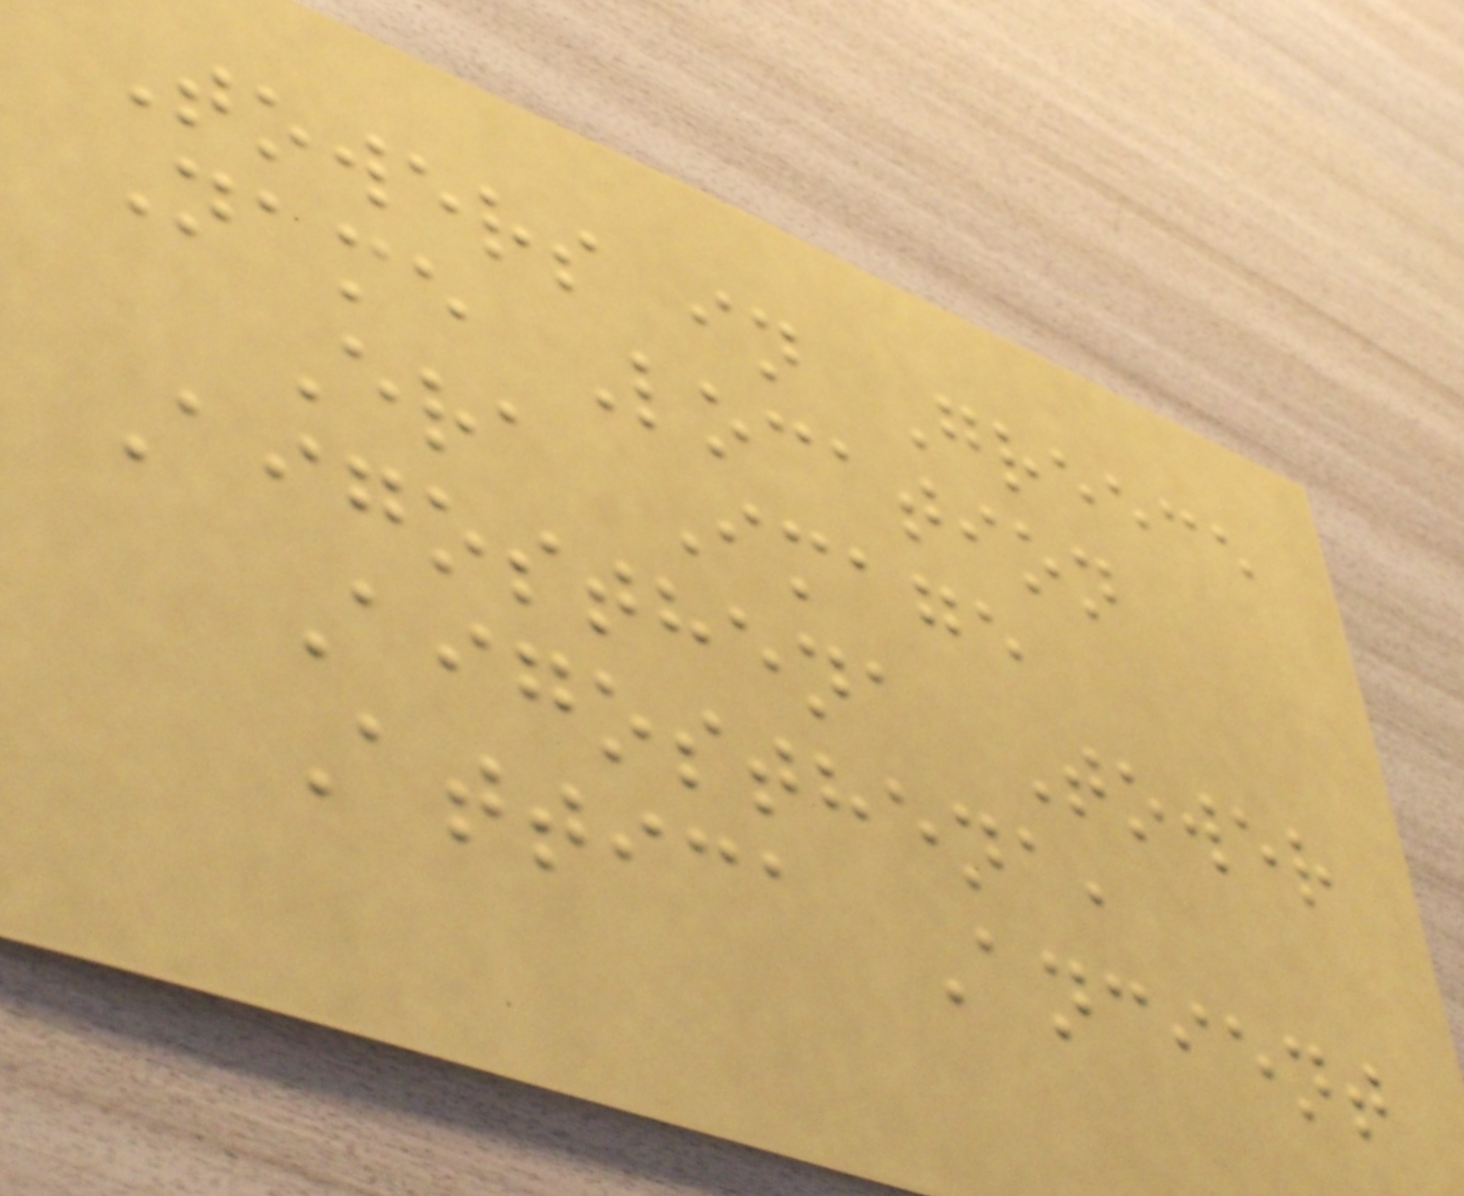Towers in Greece
Name Location
Era Image
Aigosthena Tower
Aigosthena,
Attica Ancient
